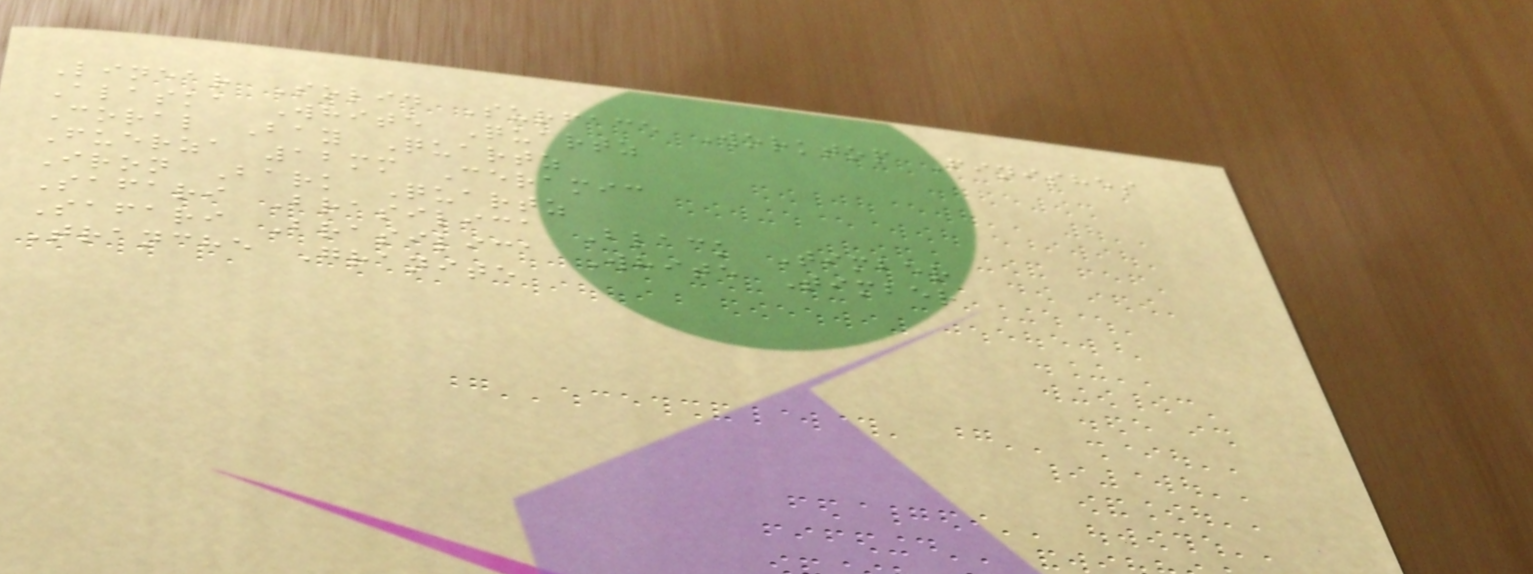Linear Solid Surface Worktop Finishes
Alaska White Quartz
Coral Bay Quartz
Fuerza 12mm Ceramic
Iron Bark Quartz
Safari Brasilica Black Timber
Safari Brasilica White Timber
Tranche Granite
